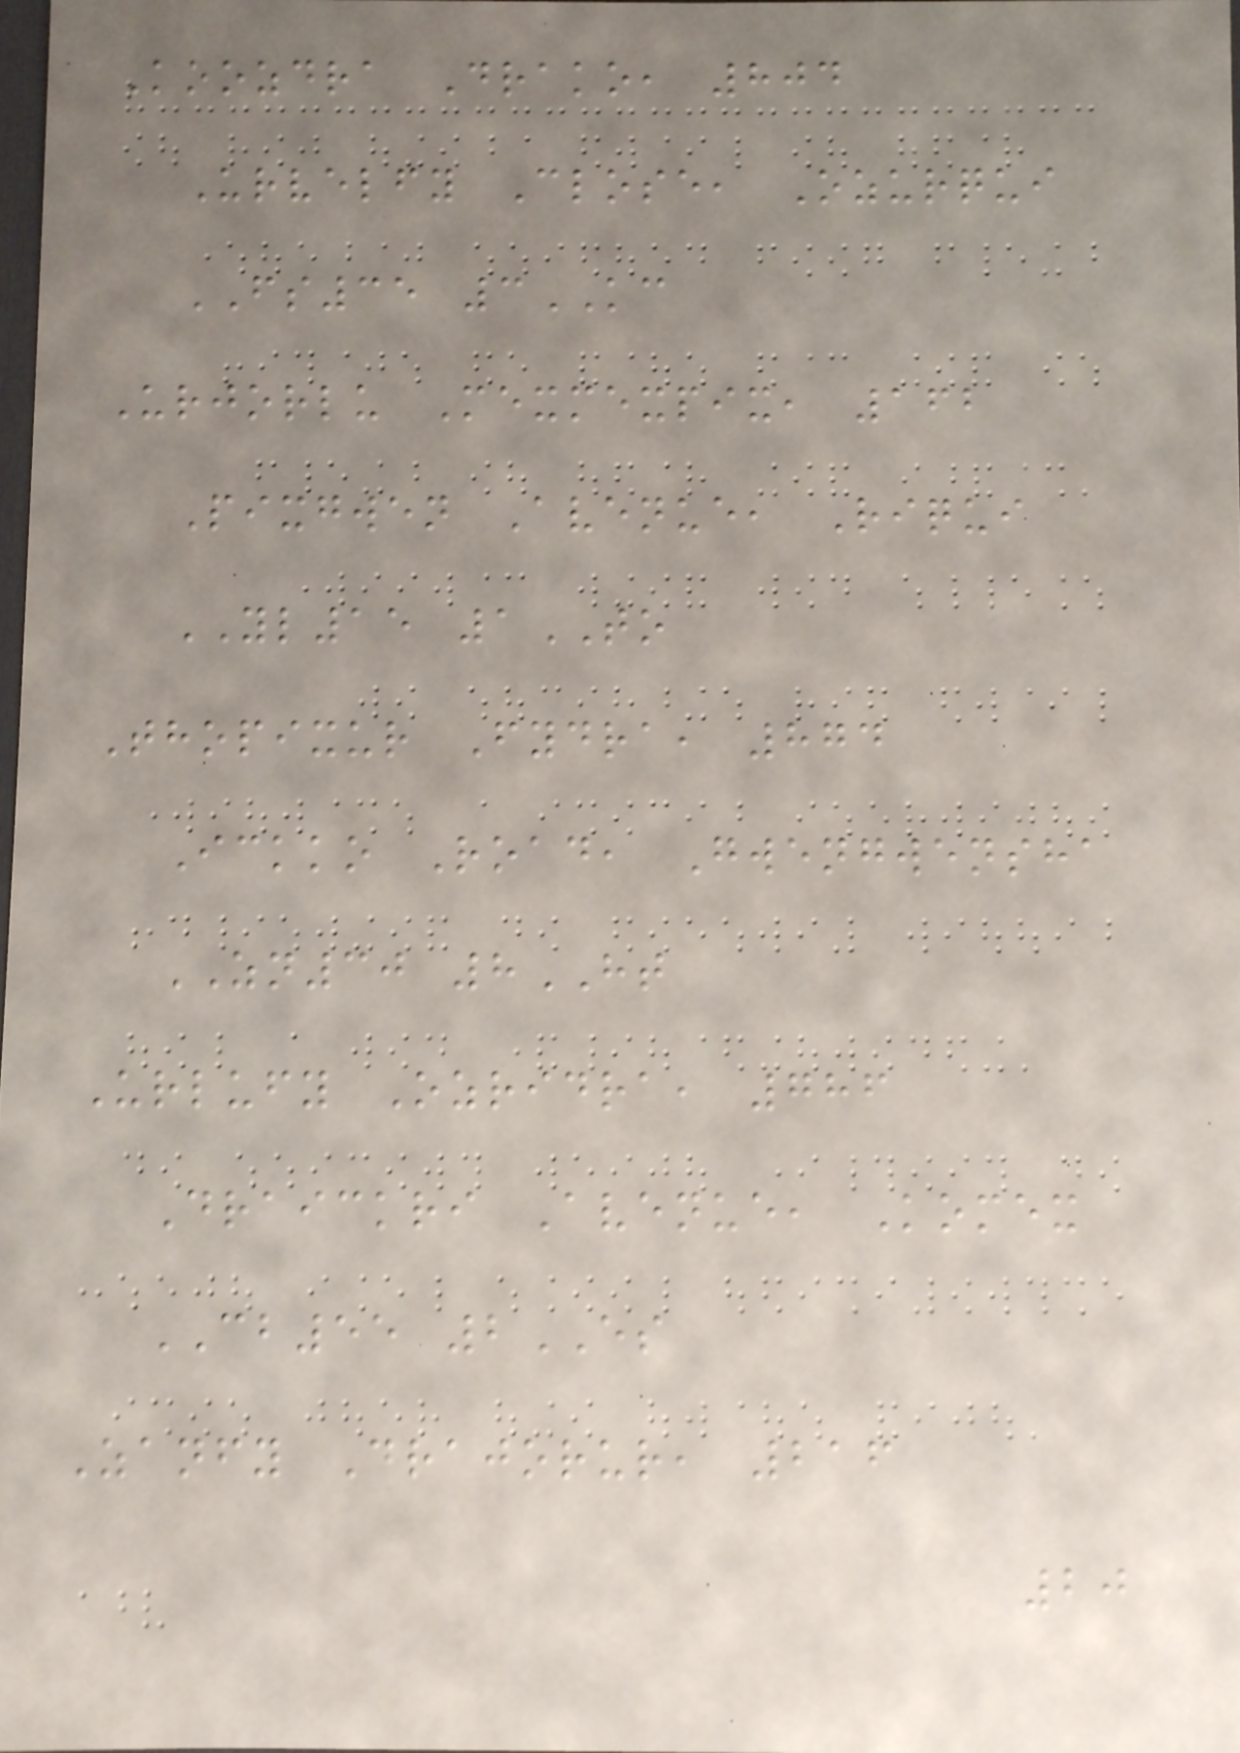Koozdra Drako, 804
Urvelfy Close, Ozurqui
FS35 3KC
Urjorlu Mexmexpix, 162
Pixgwen Avenue, Riqui
YL15 1TO
Thopixur Fydra, 874
Ickko Road, Gwengwensha
ZN30 8HT
Urlufy Ozridra, 786
Draickri Avenue, Komex
CB55 2ES
Zanfy Drajorur, 216
20
